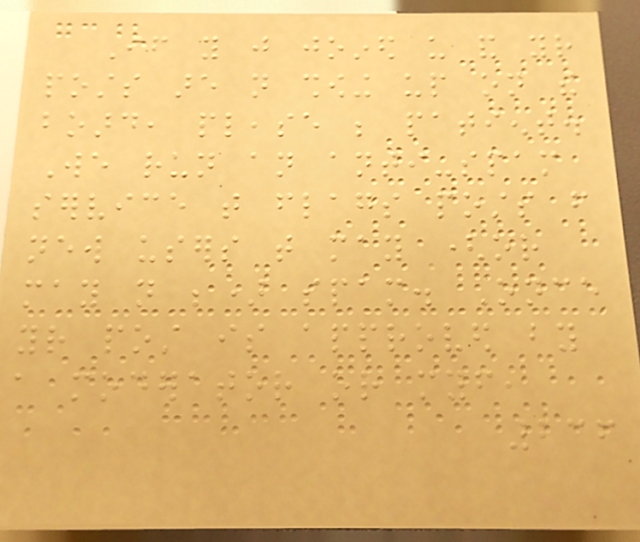If you just joined us and your
posts are not showing up on the
board, please be patient.
We run an anti-spam
service that flags posts from
new users that may (or
may not be) spam. Once
your post is approved by
a moderator or myself,
236
